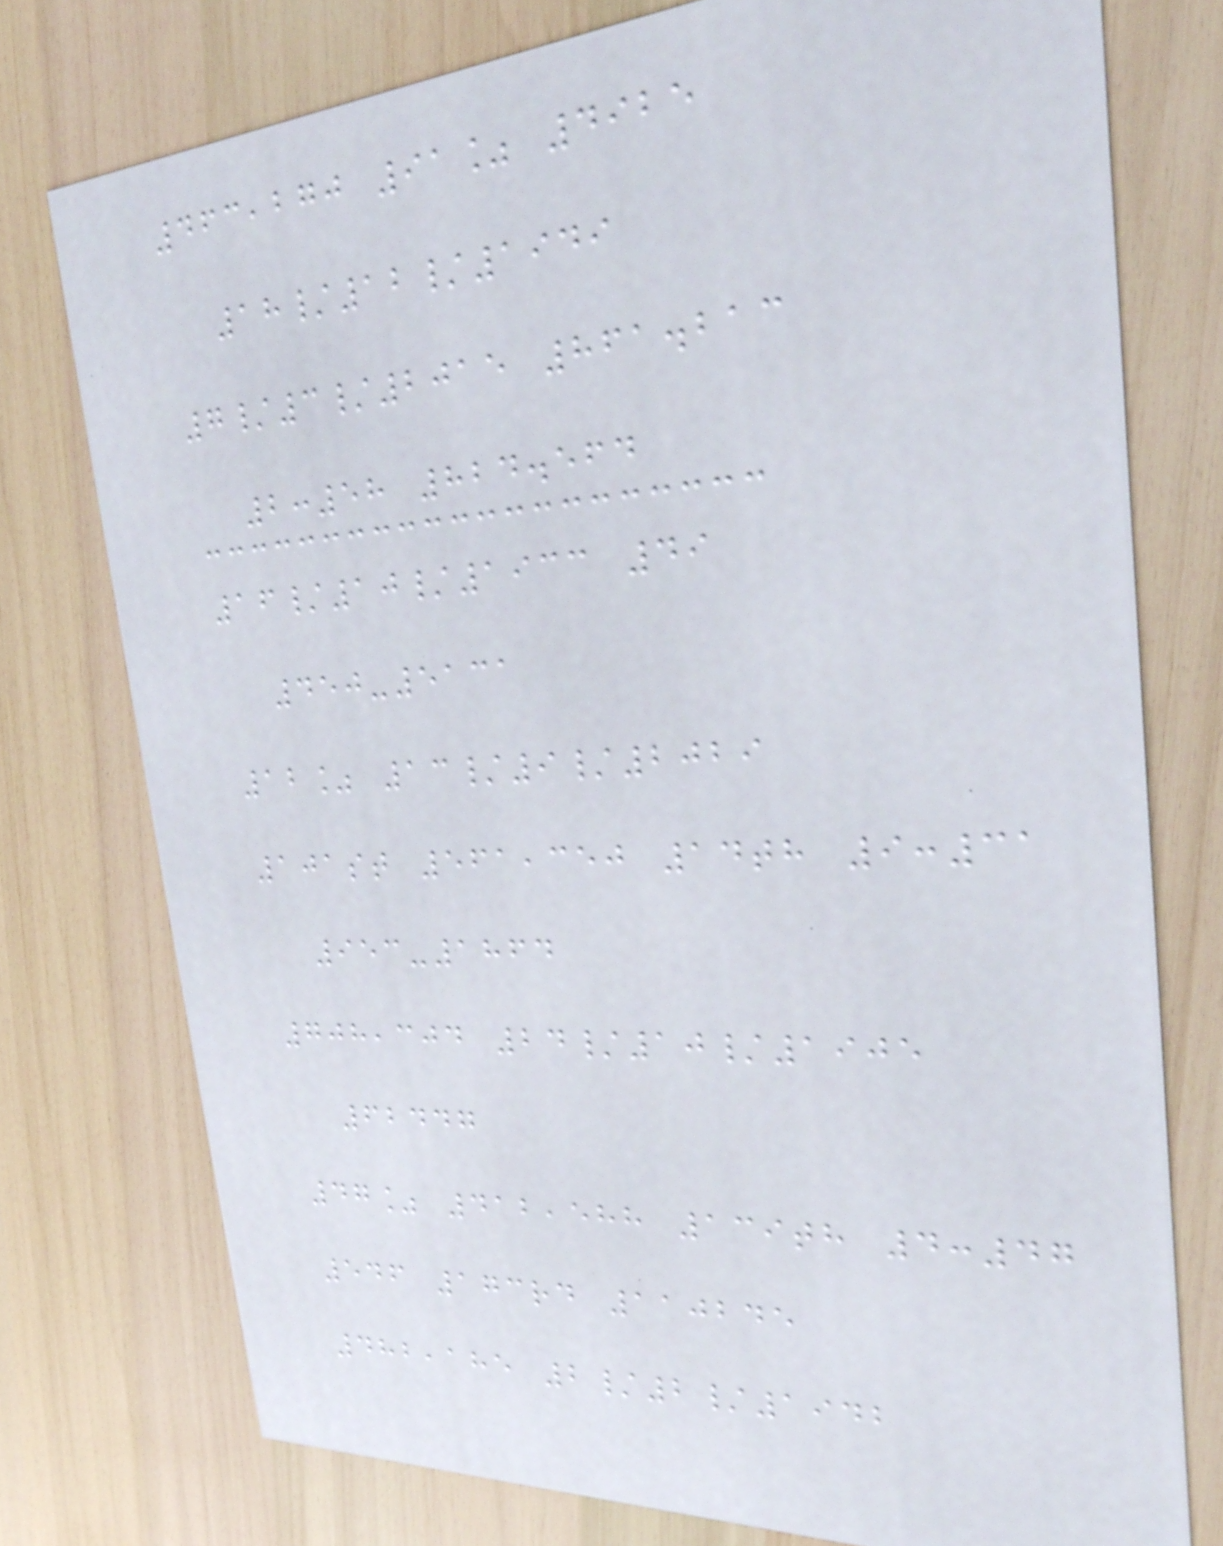463,270 91% 4925
18/12/1949
7/3/2015 861.213
2:58 824.564
16/10/1933 49
450-5131
12% 13/9/2029
101st 561,350 14th 9:31
953-1864
708,304 24/10/1905
62447
47% 412,588 139th 4:47
546 173rd 110245
482,185 2/2/1942
